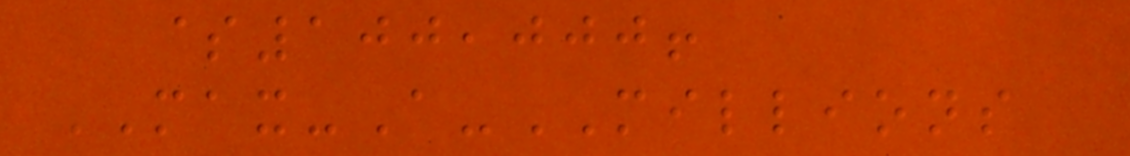$100,000!
MAX-A-MILLIONS
